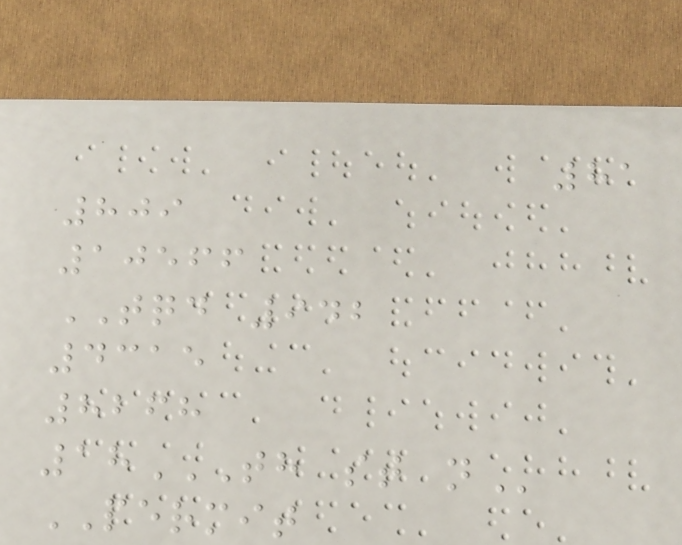81
809
10566
TQD 942
4315
8268
18TH ST N
PERMIT
